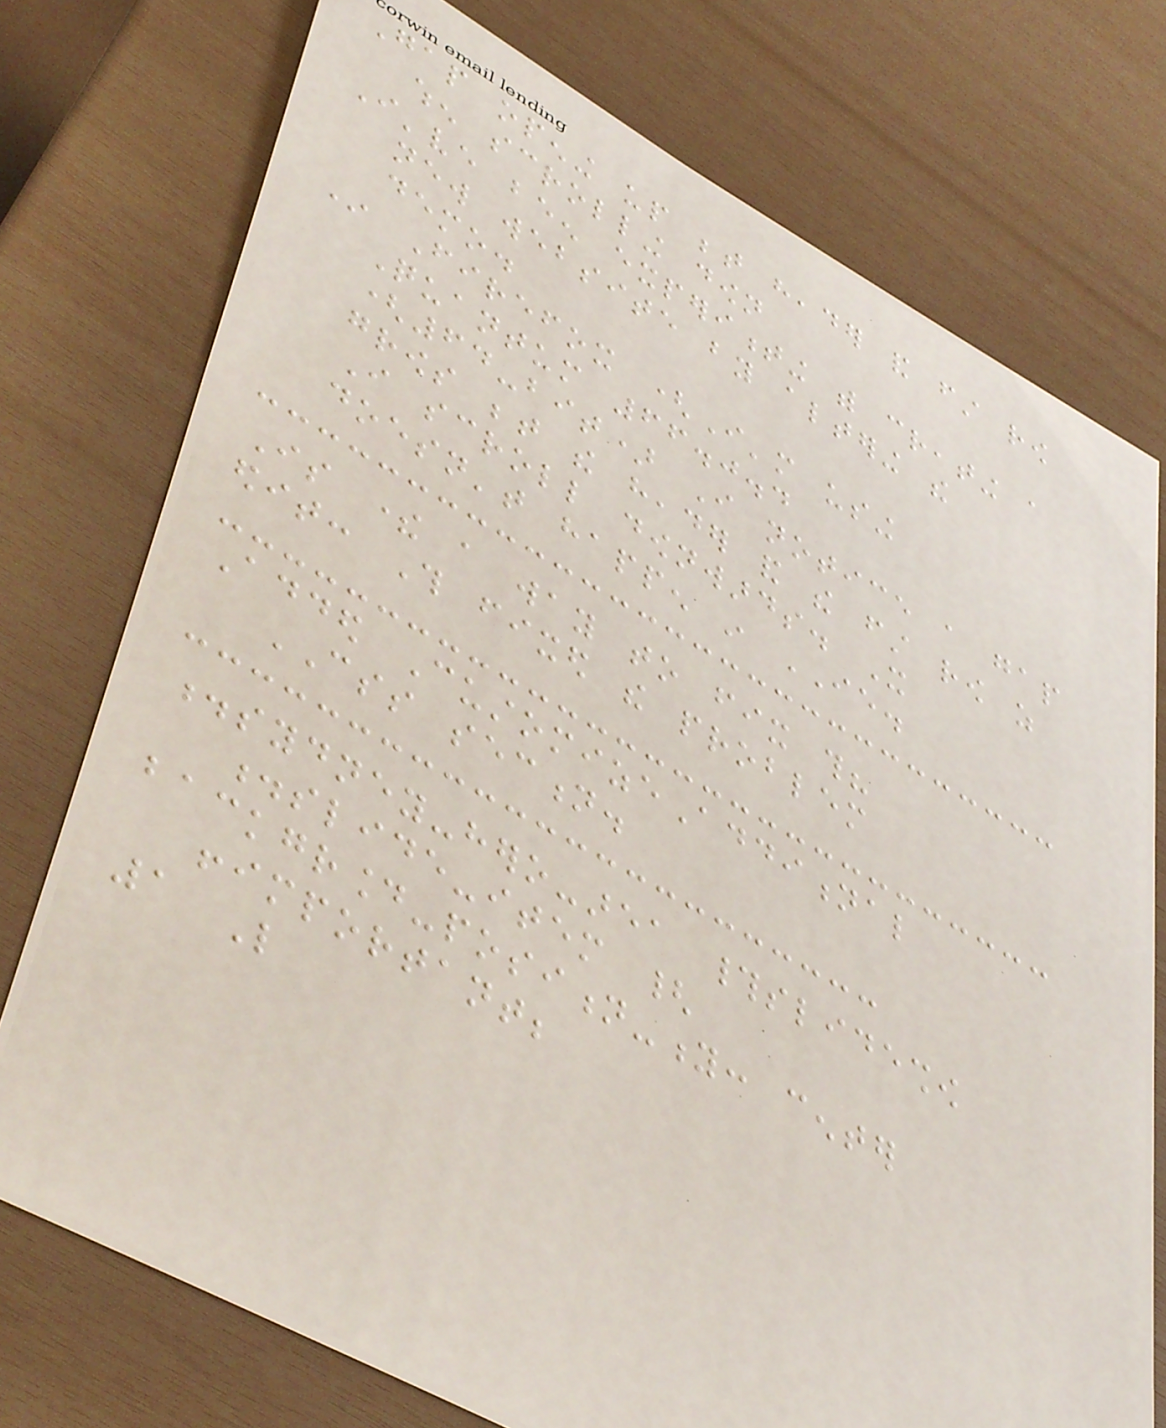Gap opening up between header and first row
when scrolling down
I've been experimenting with creating a
new website by altering the
demo.
In Firefox (I'm using
Quantum 66.0.4
(64-bit) I notice a gap
grows between the header and the first row as
I scroll downwards. It
doesn't happen in IE.
Is there a way to fix this?
edit: This fixed the problem
Added CustomizeAdditional
CSS section.
.sydney-hero-area #slideshow
.slide-item {
background-position-y: center
!important;
1 Like
